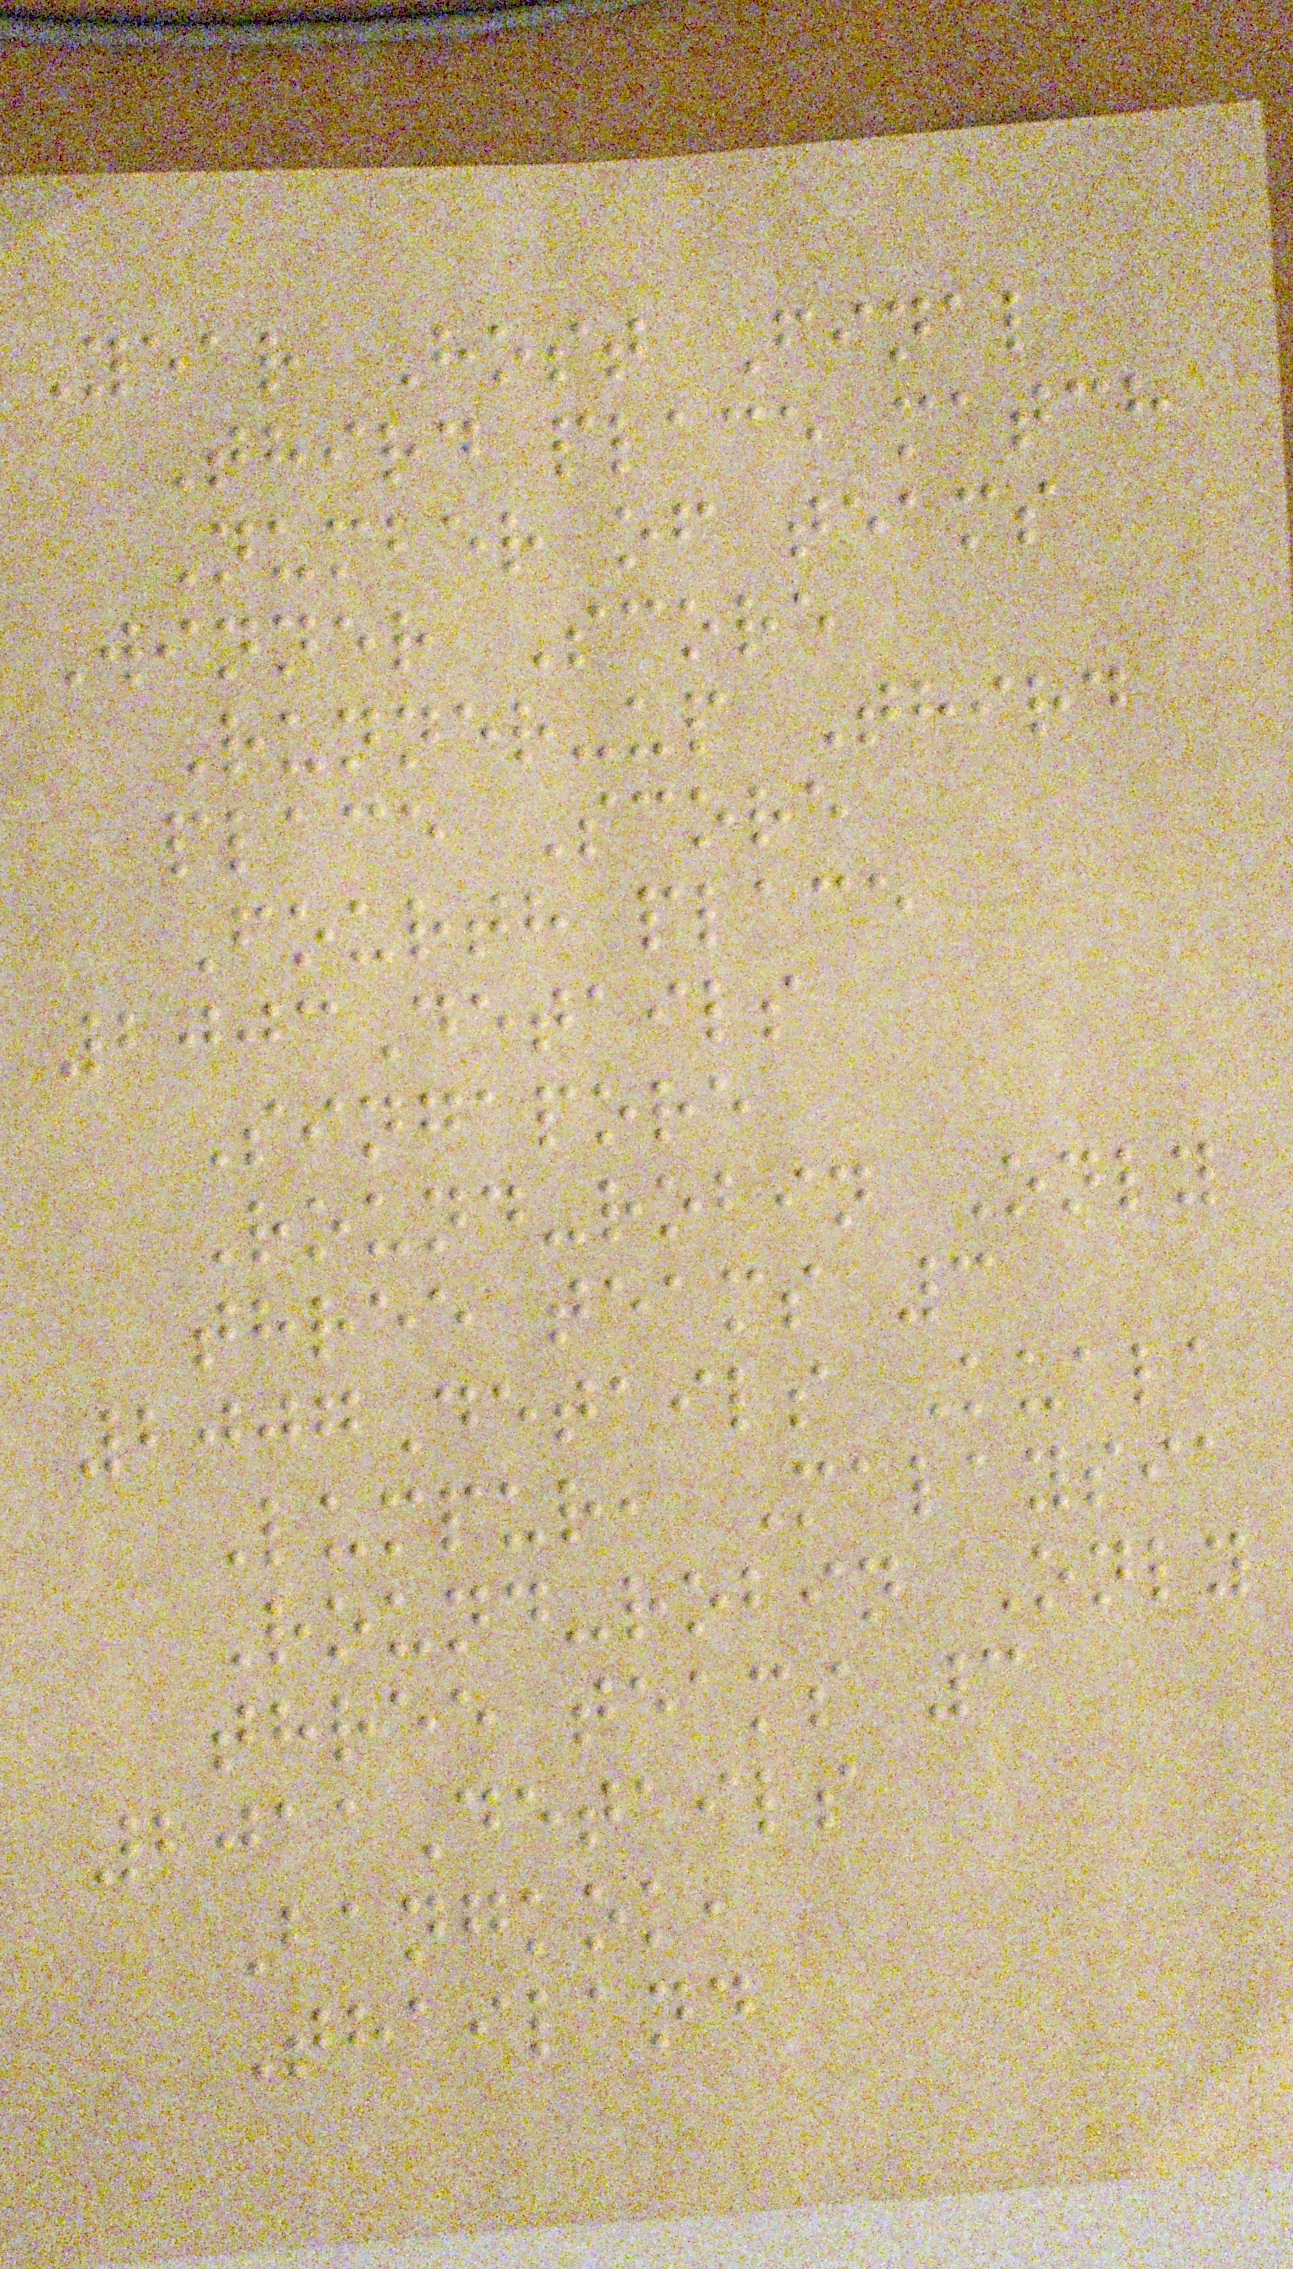Year Host Final
Third place match
Number of teams
Winner Score
Runner-up Third
place Score
Fourth place
2003Details
Singapore
Round-robin Only
three teams 3
2007Details Kuala
Lumpur, Malaysia
Round-robin Only
three teams 3
2011Details
Bangkok,
Thailand
